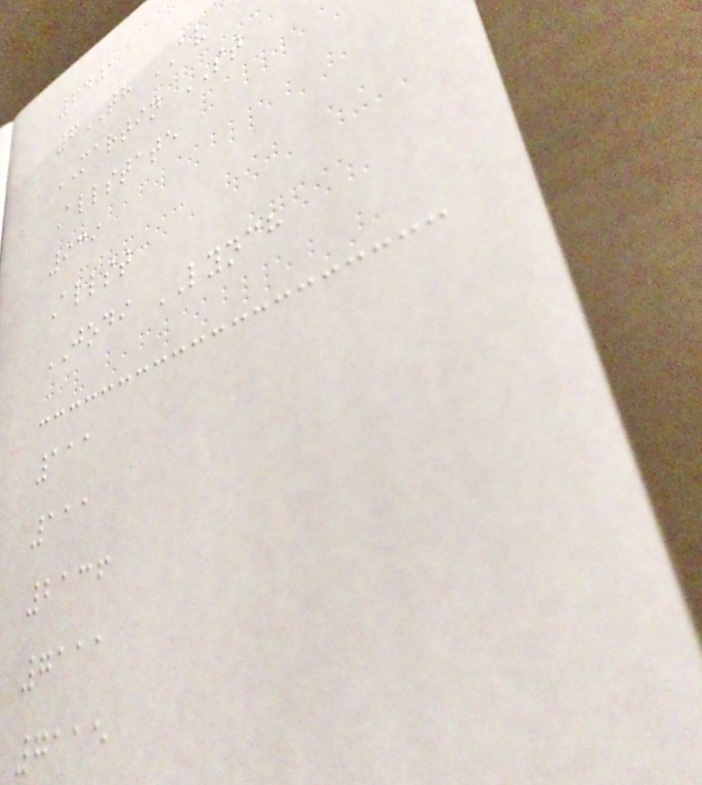6401
6TH AV
MARTIN ST
Allstate
939
Allst
JODI LYNCH
111
111
2136
7111
7115
